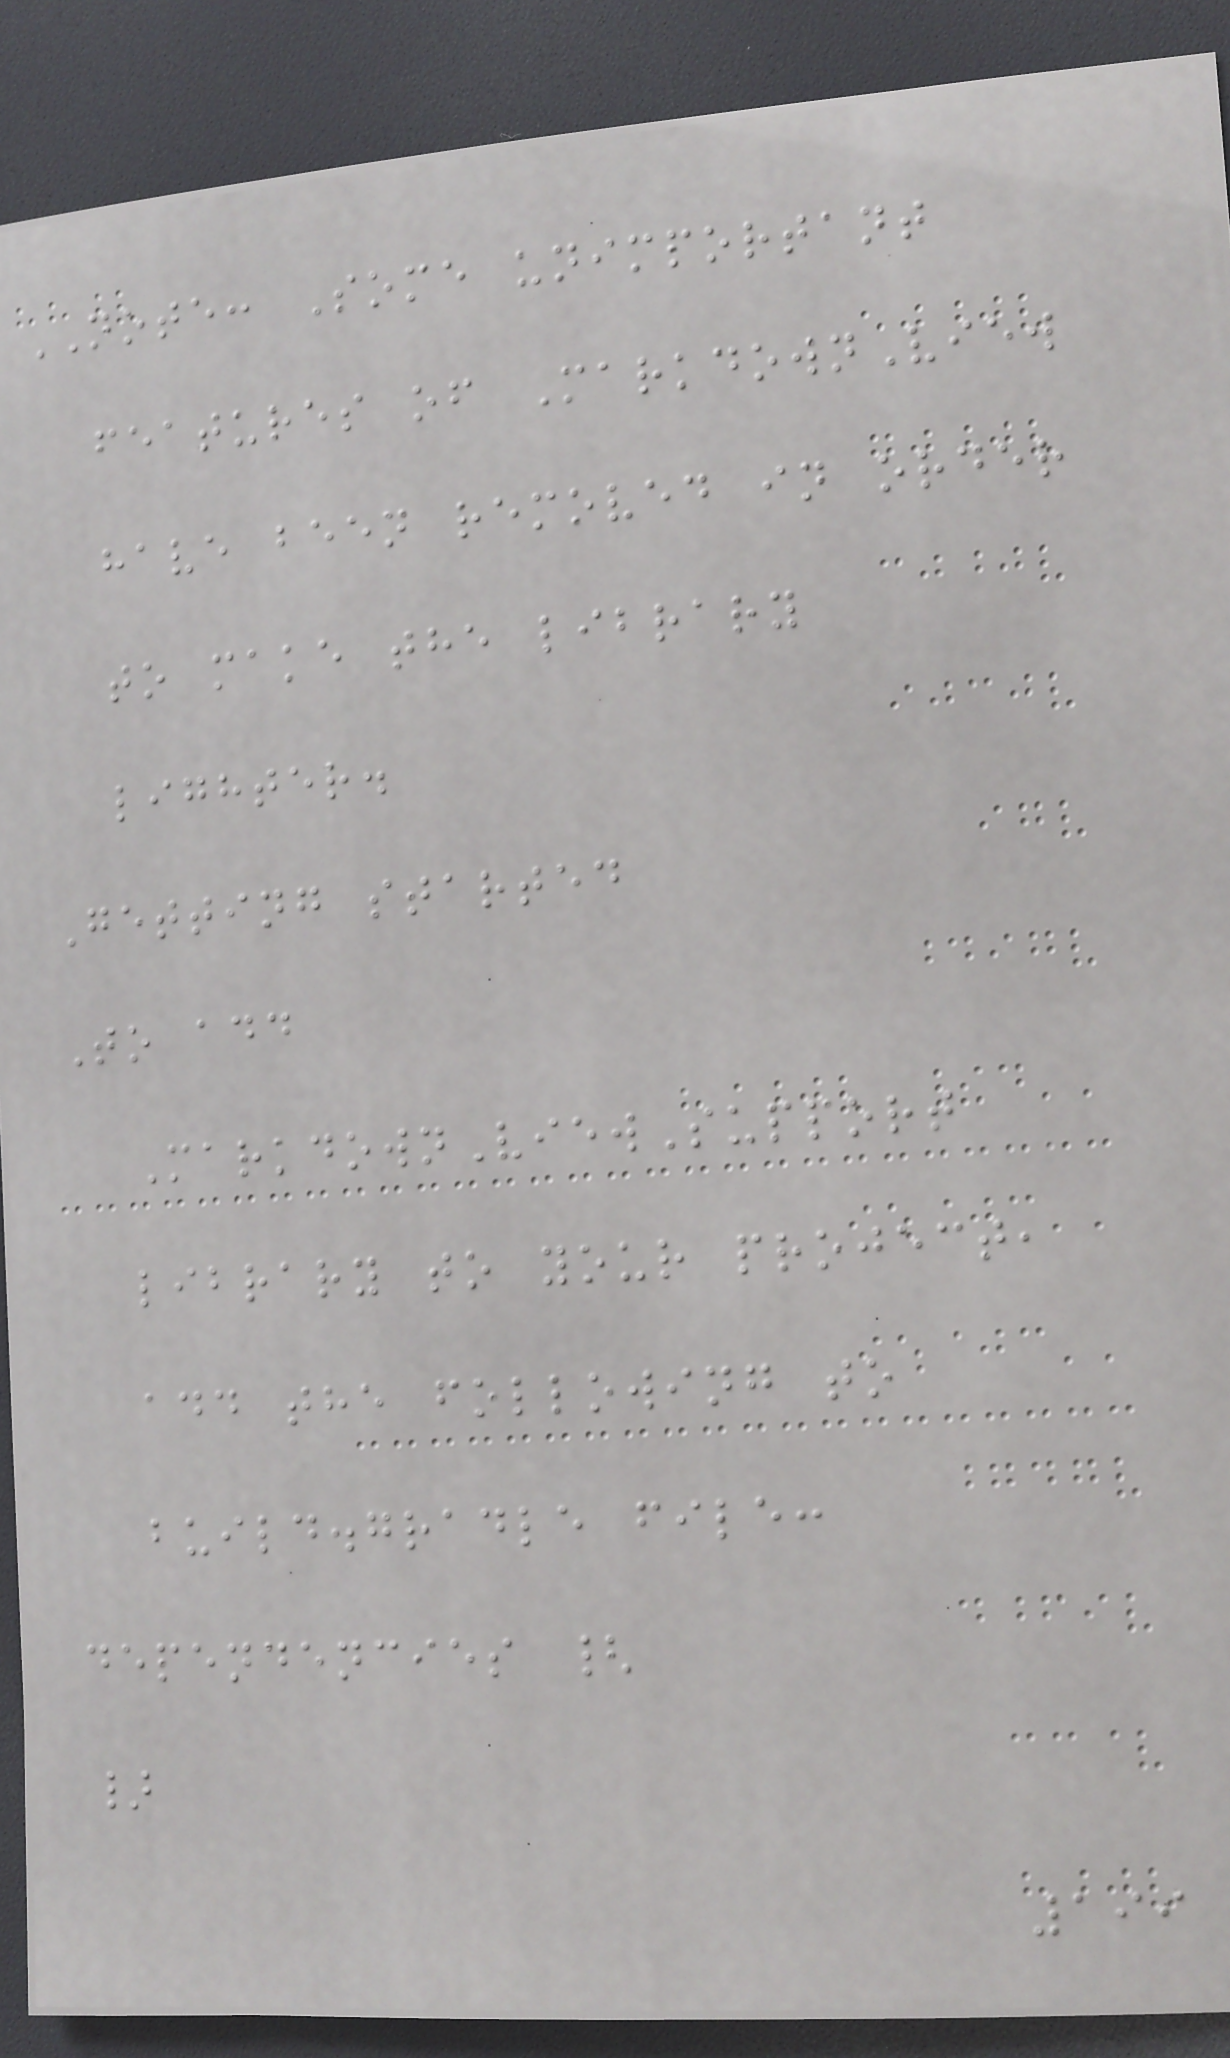NOTE: Some unimportant
features of MarkdownView
have been removed in order
to make the library
lighter.
Getting started
To add
MarkdownViewSupport
library to your project,
add the following to
build.gradle file:
dependencies {
}
199
